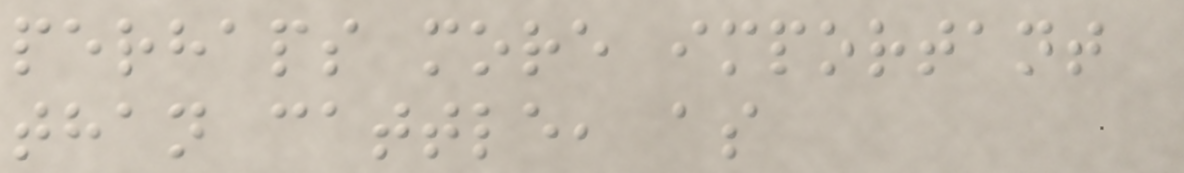perhaps more important
than cattle, as
